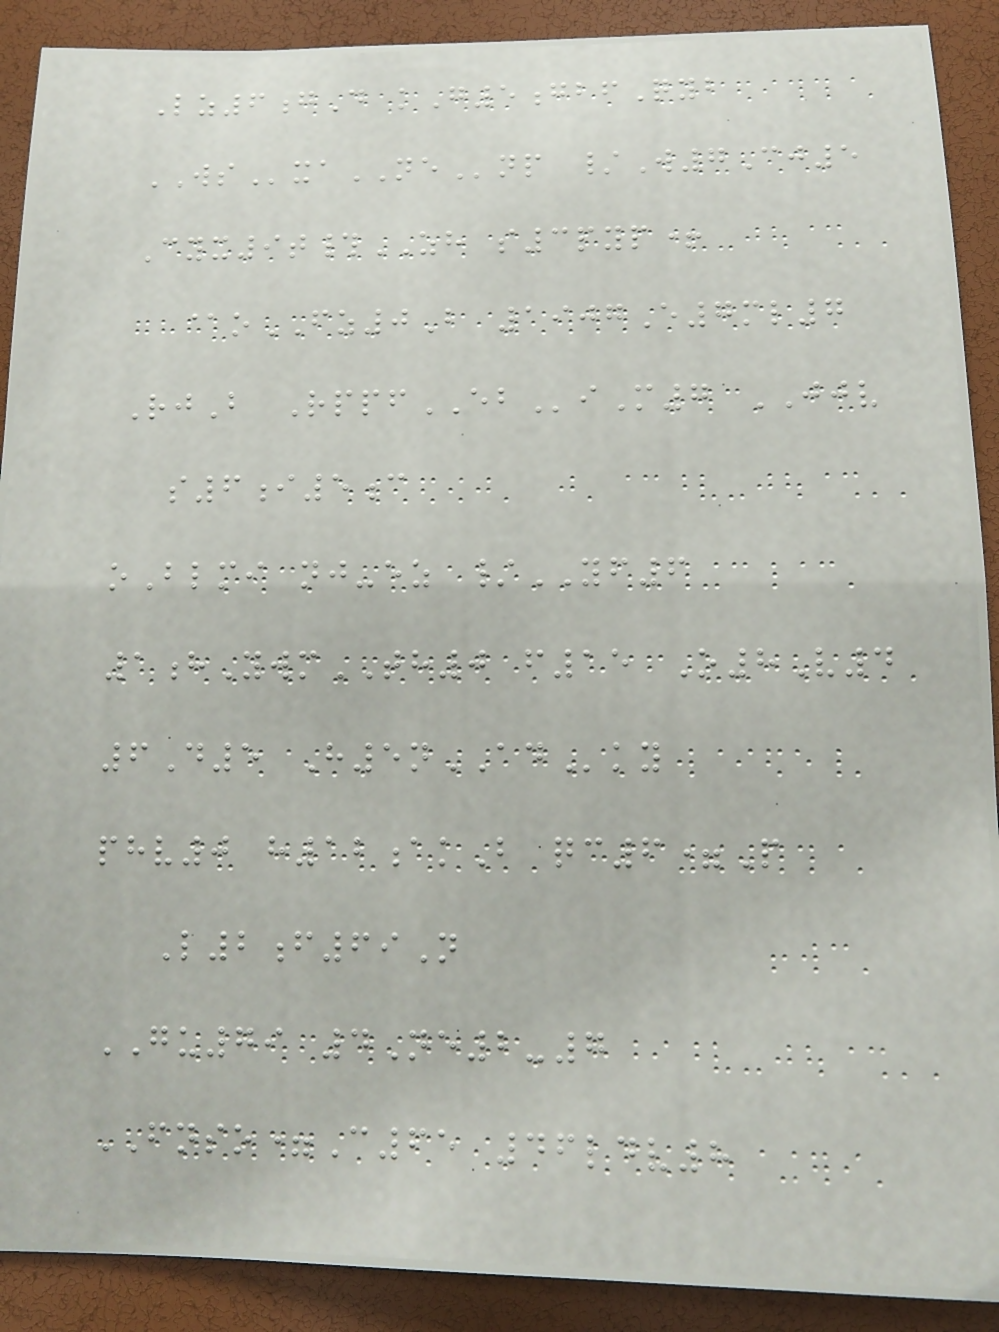Lz6gD kG5gbfQyb
WSxaNEnp /W7Cj5
Cyx9t#ZH s3pyp+
@oFZ0B 1907E7ml7
RjB RppfEBiM7 JJV
s6i5c
oBlmi nj-ez /YF6
1hYwmTH0 f15 O8V4
6D5 H5nADky
phv0 h12akB qc6=P
L2f69N
GU79 4Ne2-7
FNSO=C65 46ldv8
